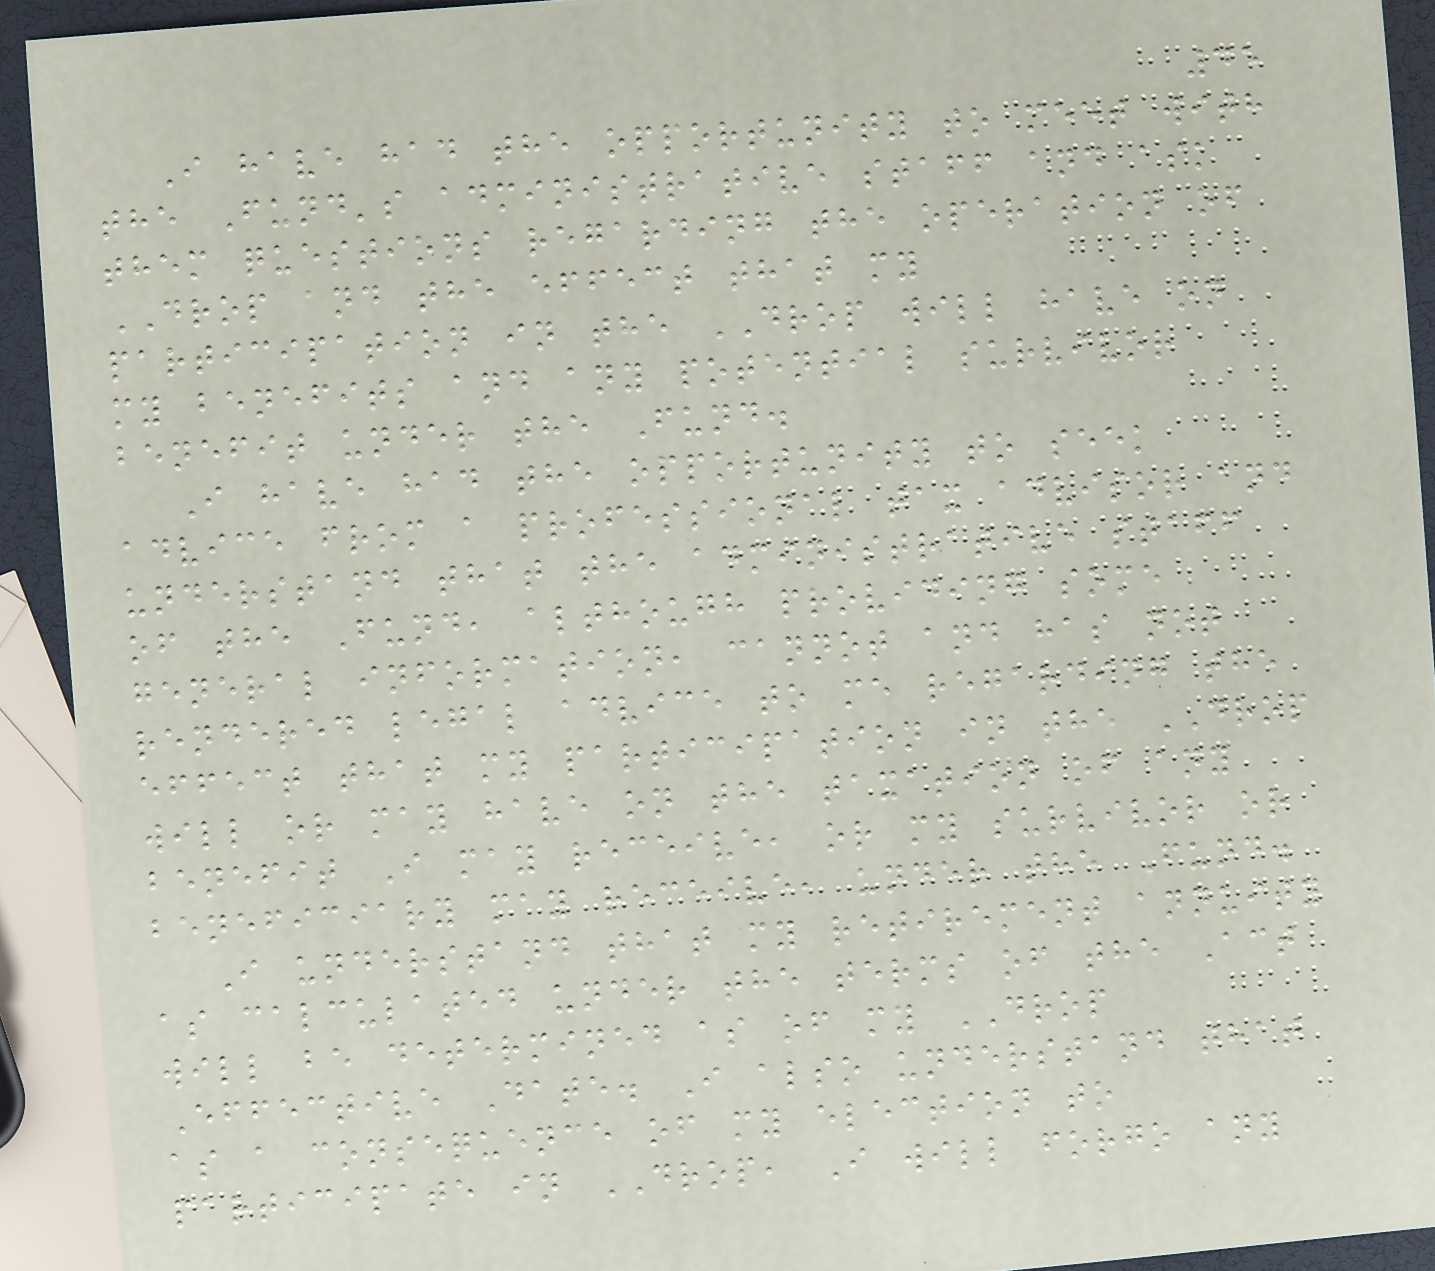45
I have had the opportunity to meet with
the Fund's administrative staff and ask
them questions regarding the operation of
DROP and the effect that my
participation in the DROP will have on
my benefits and any potential survivor
benefit under the Fund.
I have had the opportunity to seek
advice from a professional tax advisor and
understand that the administrative staff
of the Fund, although providing some
general information, cannot and has not
rendered legal advice to me regarding the
effect that my participation in the DROP
will or may have on the taxation of any
benefit I may receive, or my survivor or
beneficiary may receive, under the Fund.
I understand that my retirement annuity
as calculated under the terms of the Act
will be determined as of my DROP
Effective Date. I also understand that
as a consequence of my election to
participate in DROP, I will forgo any
